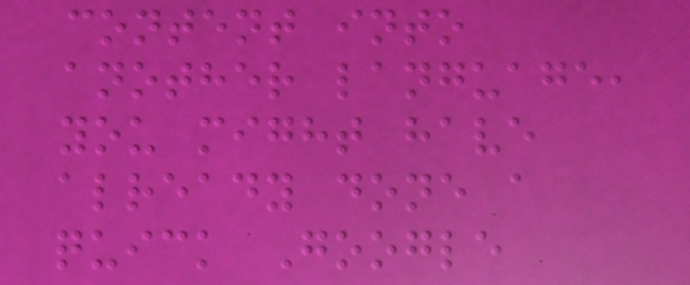content into
another language,
you might have
already done a
quick Google
